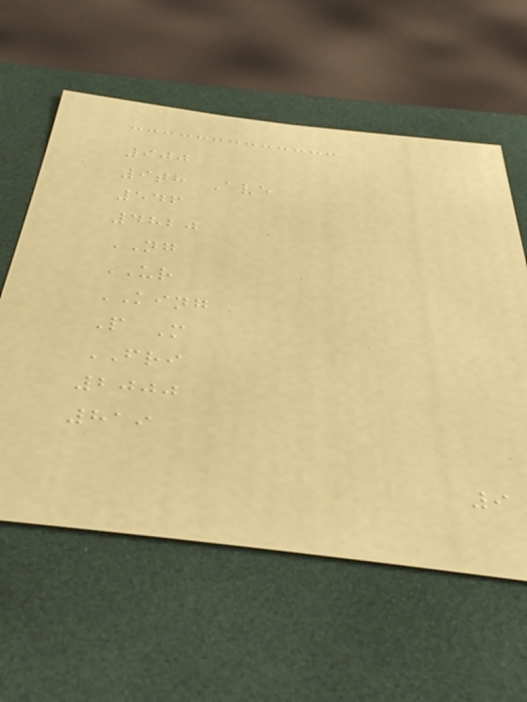900
9th Ave
546
4820
NG
UR
KING
P M
FRI
2000
819
9
